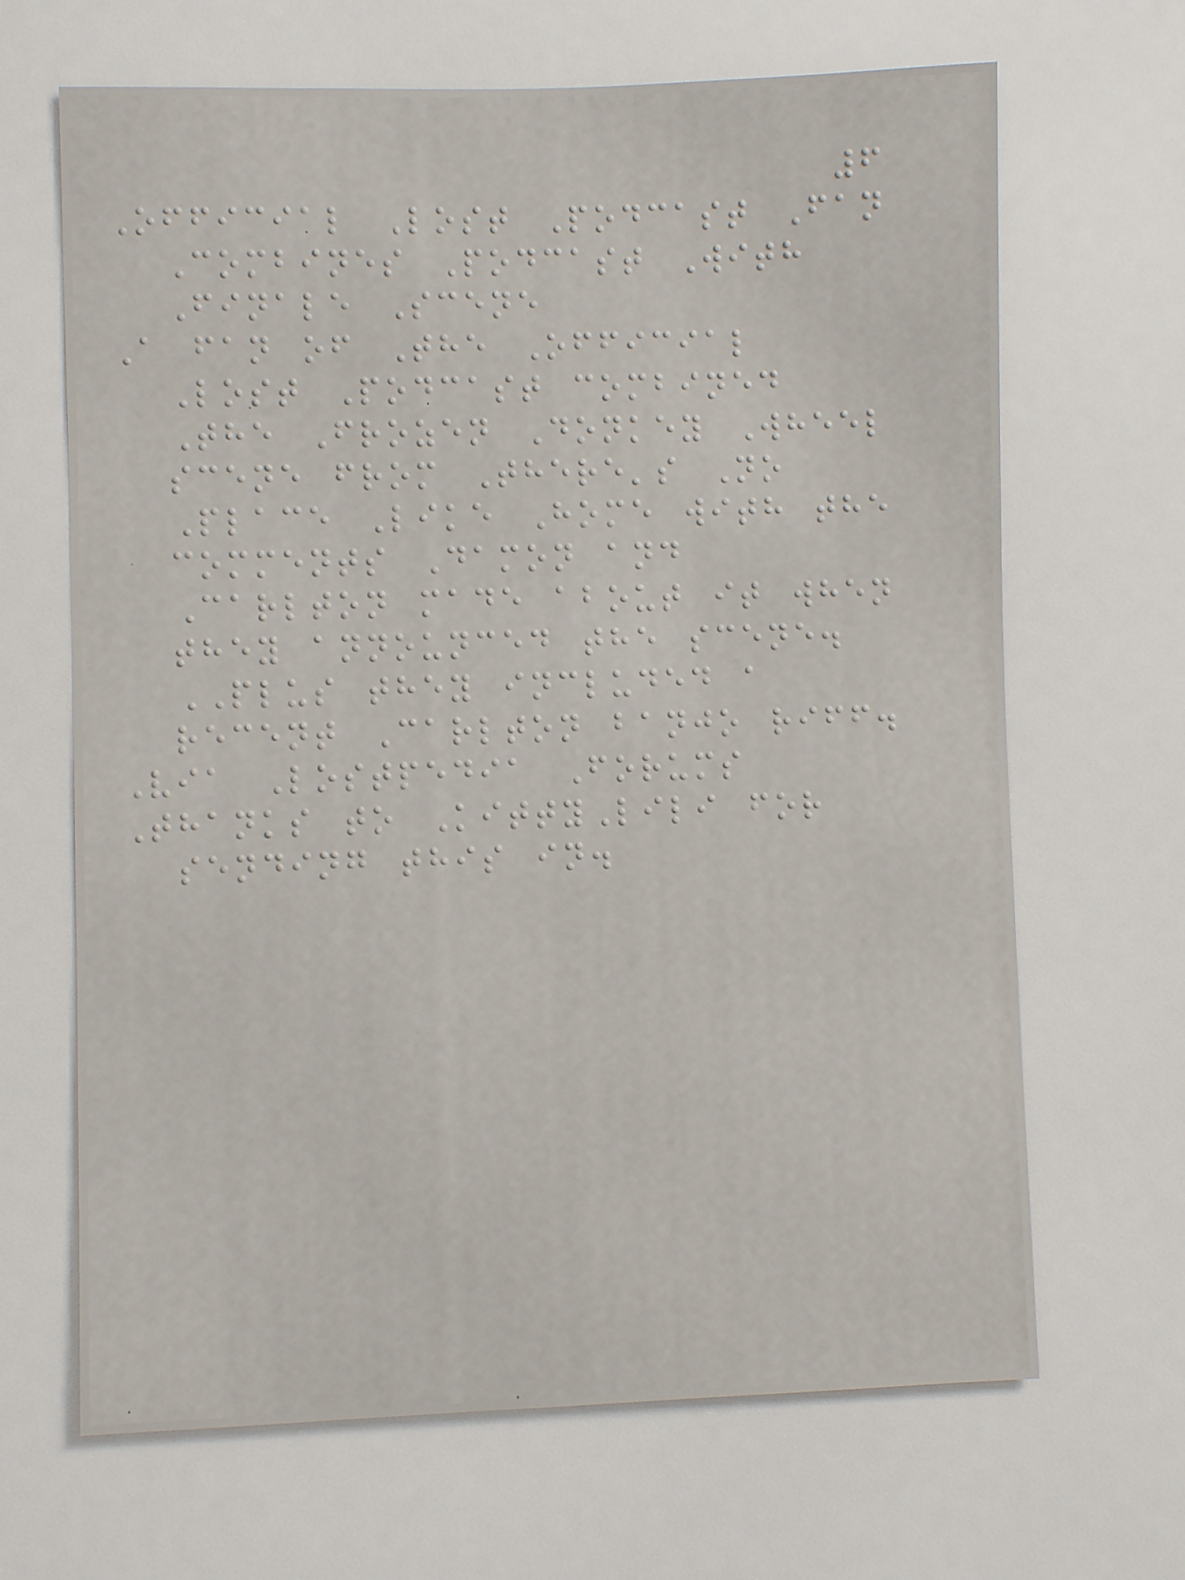6
Official Lost Podcast Fan
Combines Podcast With
Finale Scene
A fan of The Official
Lost Podcast combined
The Frozen Donkey Wheel
scene from There's No
Place Like Home with the
comments Damon and
Carlton made about it when
they announced the scene.
PLUS they included a
recent Carlton banjo riff.
Via Lostpedia Forums
Thanks to KittyLili for
sending this in.
